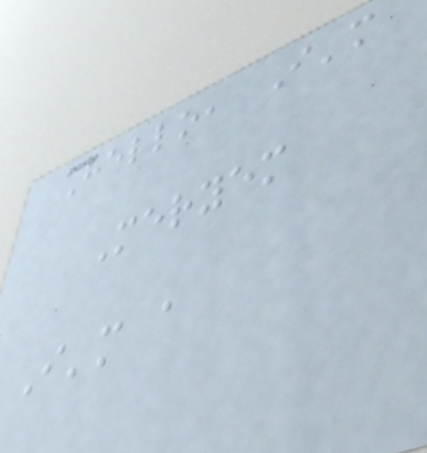Hello, I'm
Meryem
I'm a
